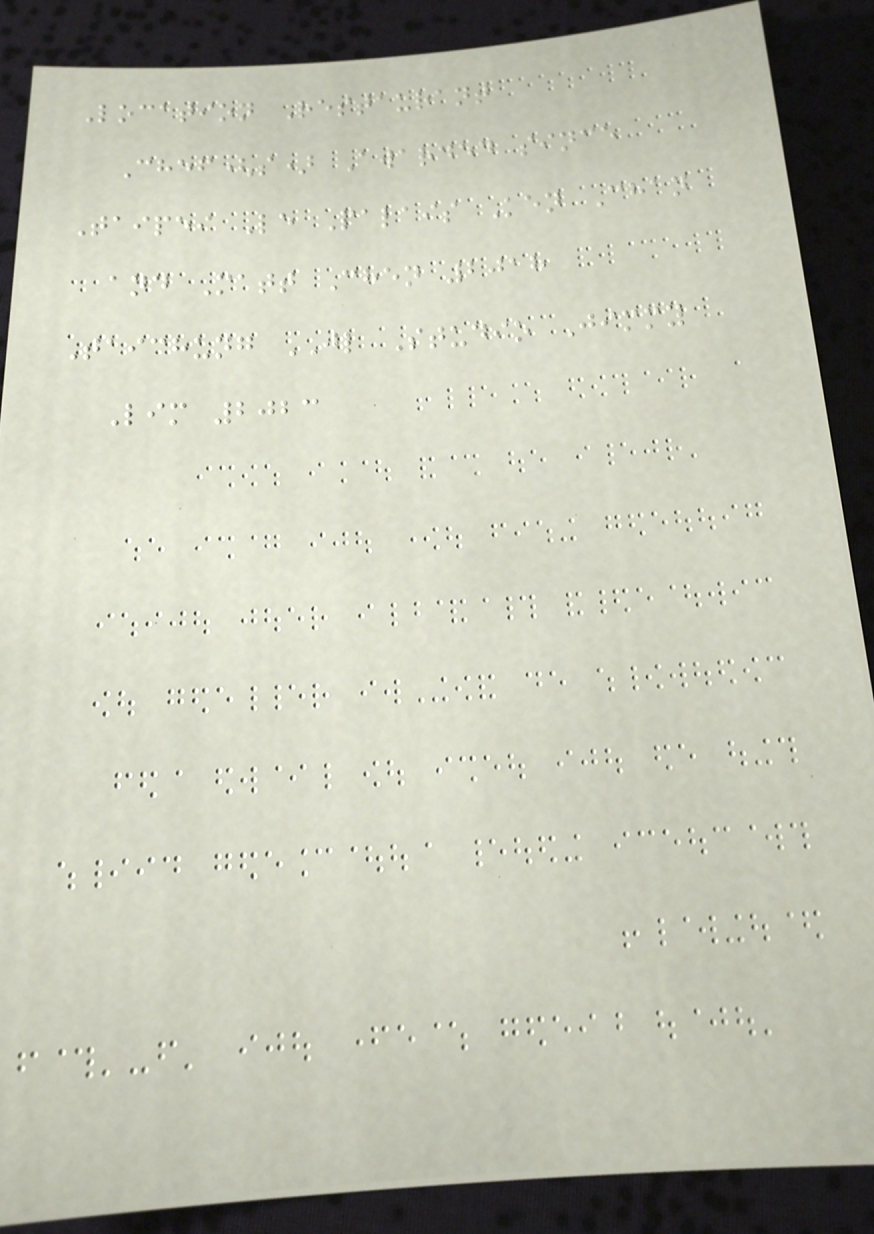Location Restaurant
Chef(s) Awarded since
Taipei Le Palais Ken Chan
and Matt Chen 2018
Taichung JL Studio Jimmy
Lim 2023
